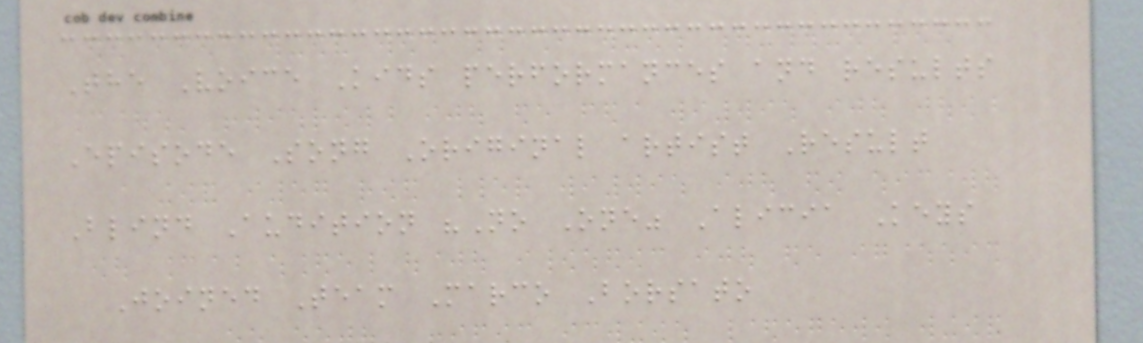The Voice Kids performances and results
Episode Song Original artist Result
Blind Audition "No One" Alicia Keys
Joined Team Marco Borsato
